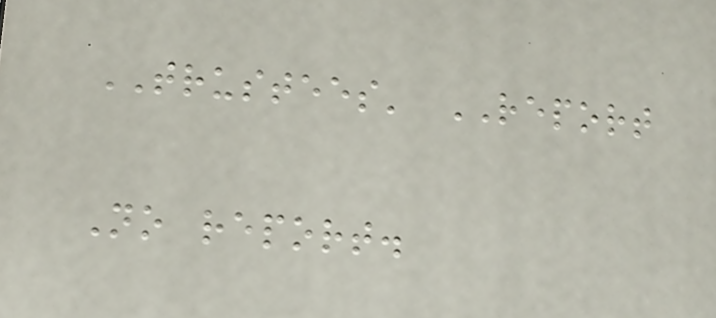TRUSTEES' REPORT
No report.
